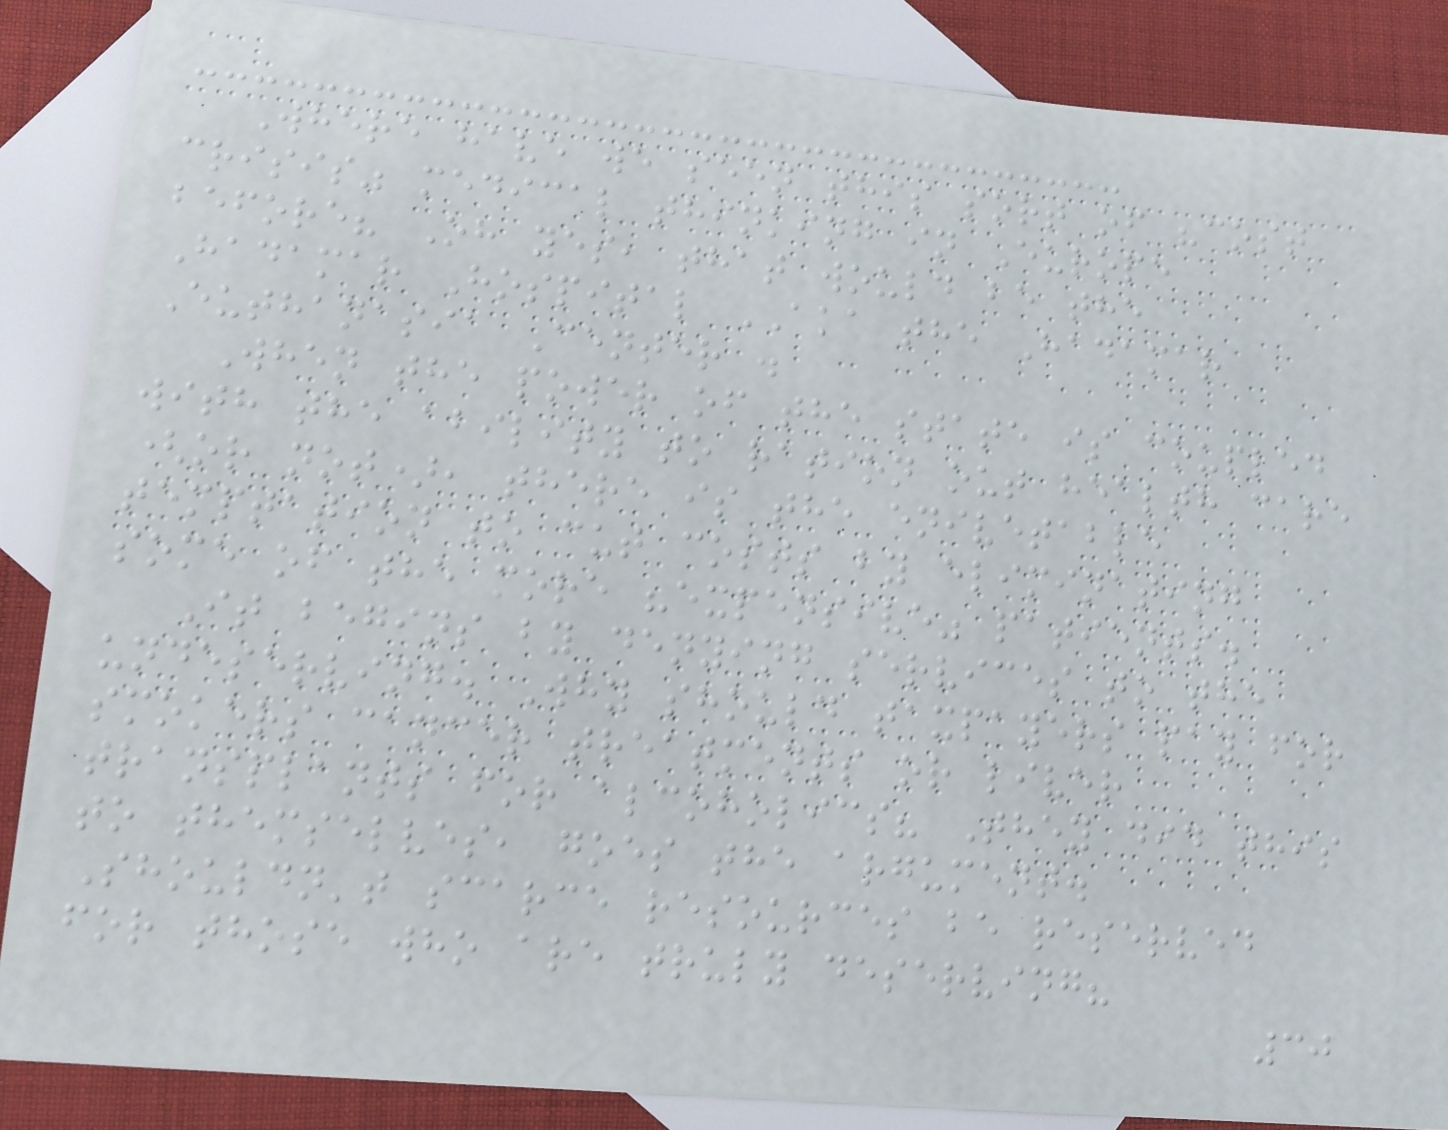Where have we seen this sort of "cost
crisis" medical thinking in Europe
before? Oh yes, that would be the
Hadamar Hospital AKA the Hadamar
Euthanasia Center .
When the power of the state is coupled
with the ability to ration out health care
(or not), there is the enivetable
temptation to cut costs by eliminating
some of the more "expensive" patients.
It begins by denying services to the
undeserving. Why should taxpayers pay for
smokers cancer treatments or liver
transplants for alcoholics? They did this
to themselves, goes the argument.
Shouldn't scarce resources be reserved
for those who are truly deserving?
30
